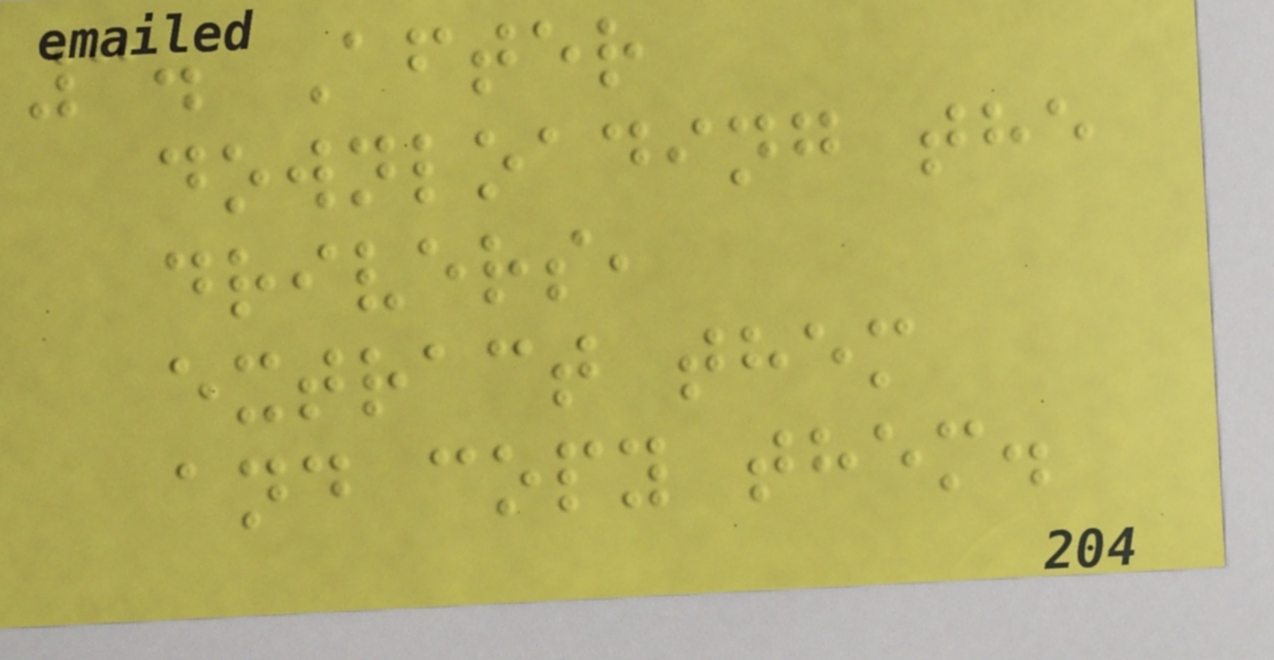3. After
downloading the
drivers,
extract them
and copy them.
